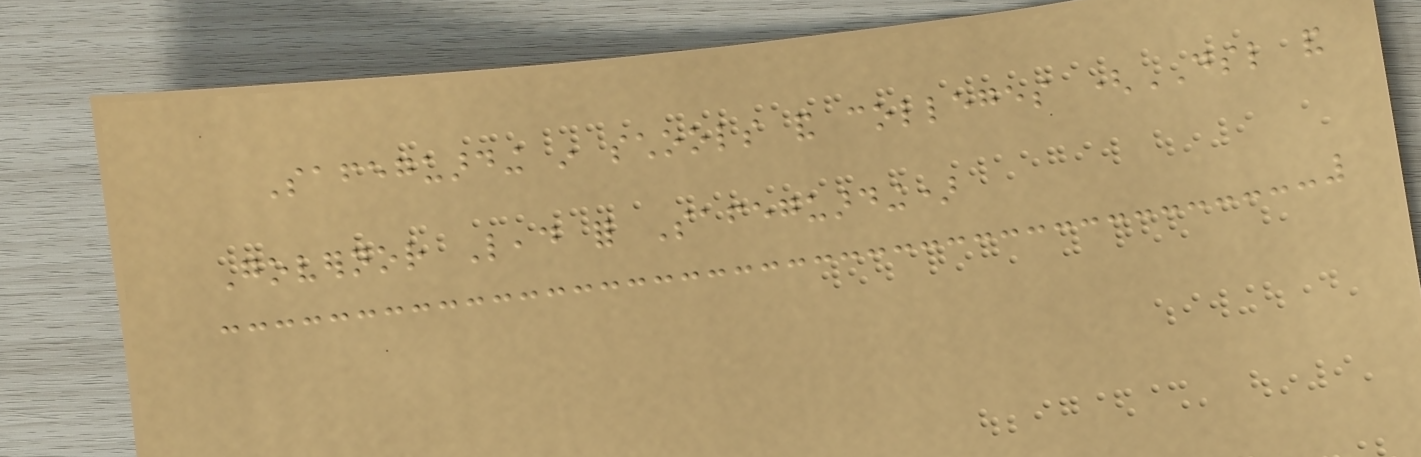Safeguarding in schools and colleges (DSL and
Governor Lead for Safeguarding)
